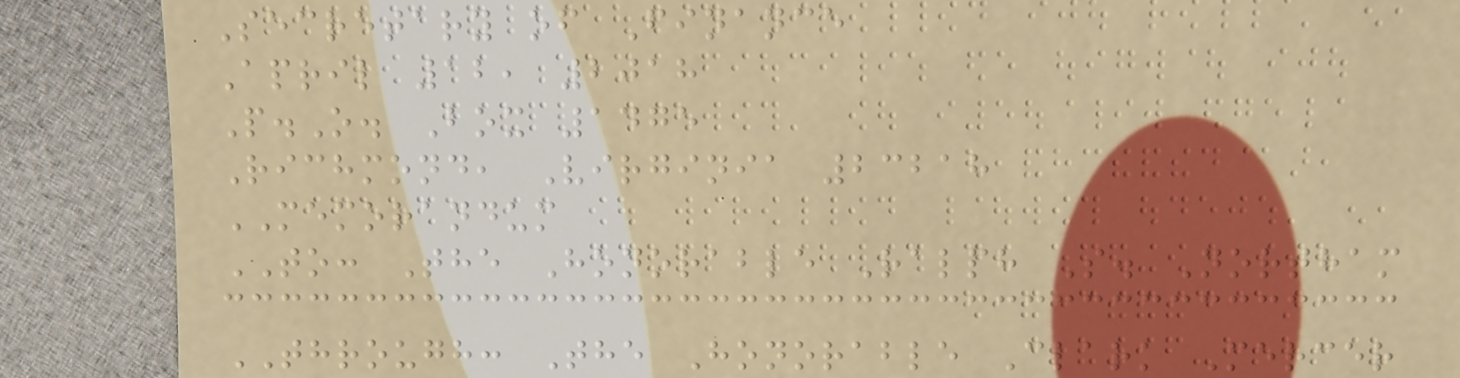Secretary of Finance
April 12, 2018
P.O. Box 1475
Richmond, Virginia 23218
MEMORANDUM
TO: The Honorable Ralph S. Northam
THROUGH: The Honorable Clark Mercer
